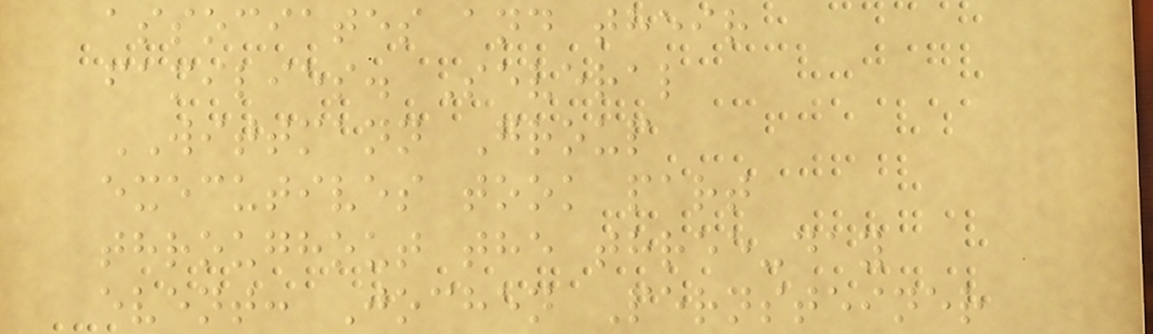associates and their
families. Several
WITTMANN Group
executives took part
throughout the three-day
event: Jochen Pernsteiner
